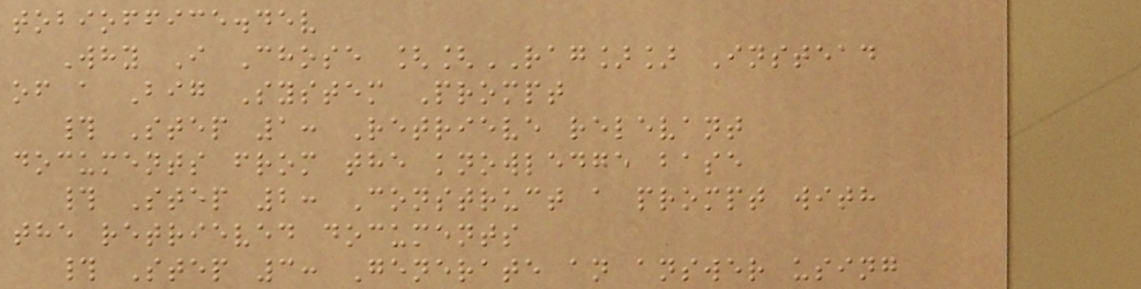tobioffice.dev
Why I Chose [[RAG]] Instead
of a Big System Prompt
# Step 1: Retrieve relevant
documents from the knowledge base
# Step 2: Construct a prompt with
the retrieved documents
# Step 3: Generate an answer using
